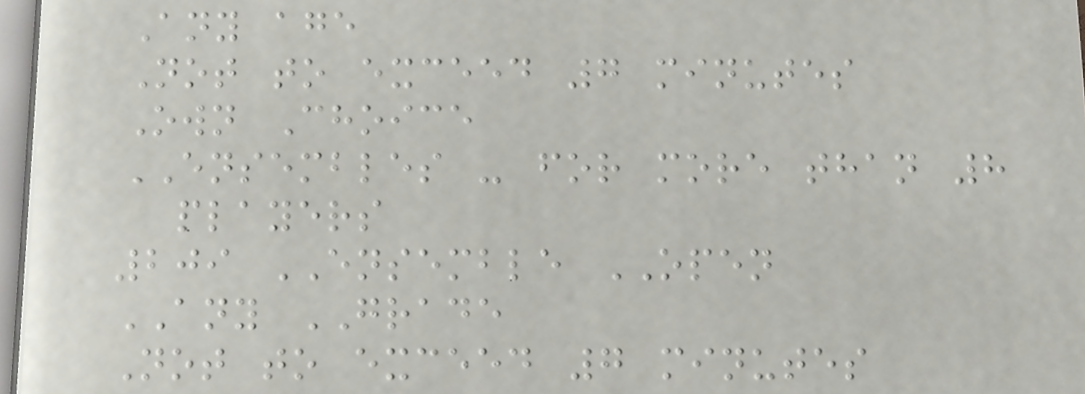Any age
Not to exceed 7 minutes
Own Choice
ENSEMBLES - for more than 8
players
209 ENSEMBLE OPEN
ANY GRADE
Not to exceed 7 minutes
